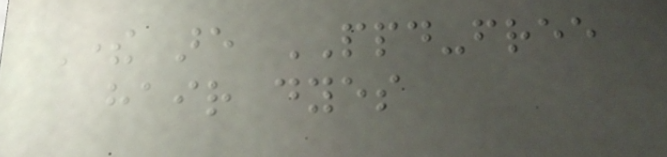There are PPD-free
hair dyes
